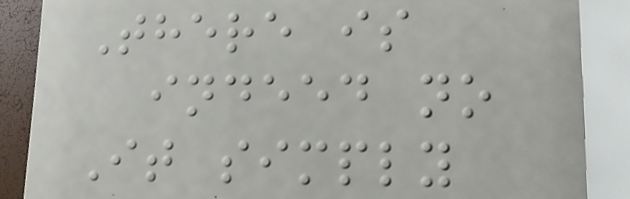There is
indeed no
It simply
